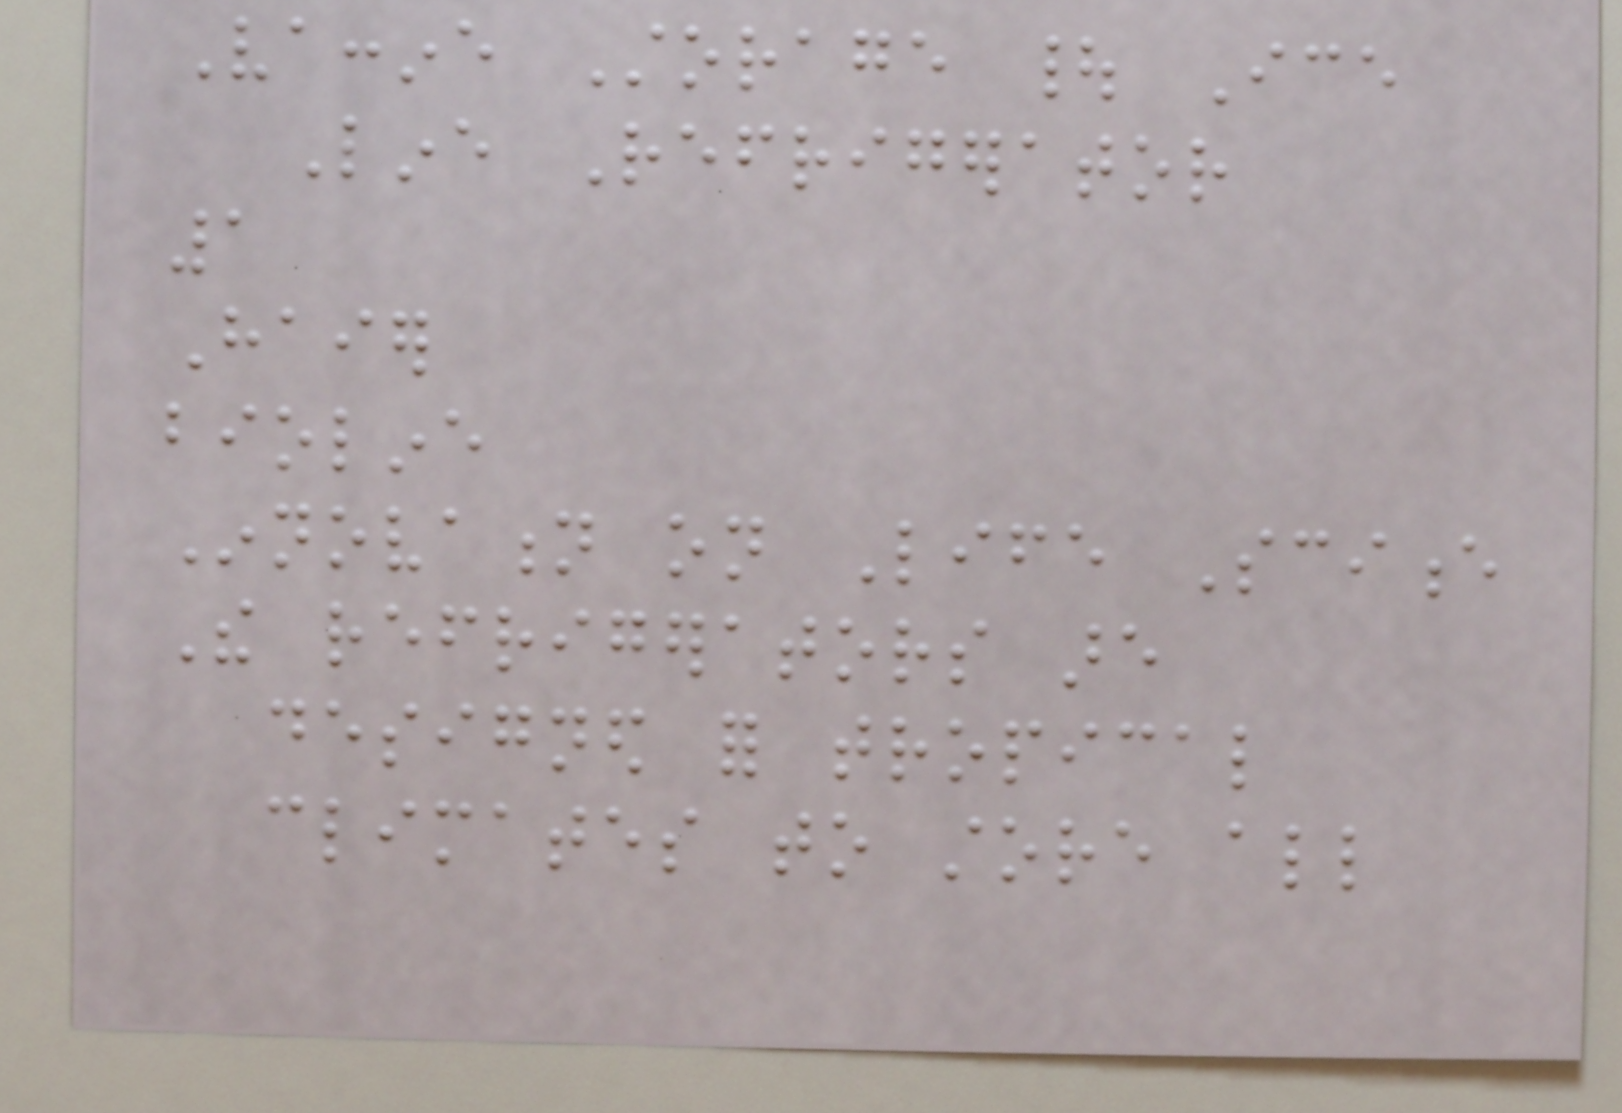Vaccine Storage | Ice
Line Refrigerator
1
Haier
bioline
Innovation on Life Science
The refrigerators are
designed for tropical
climates to store all
